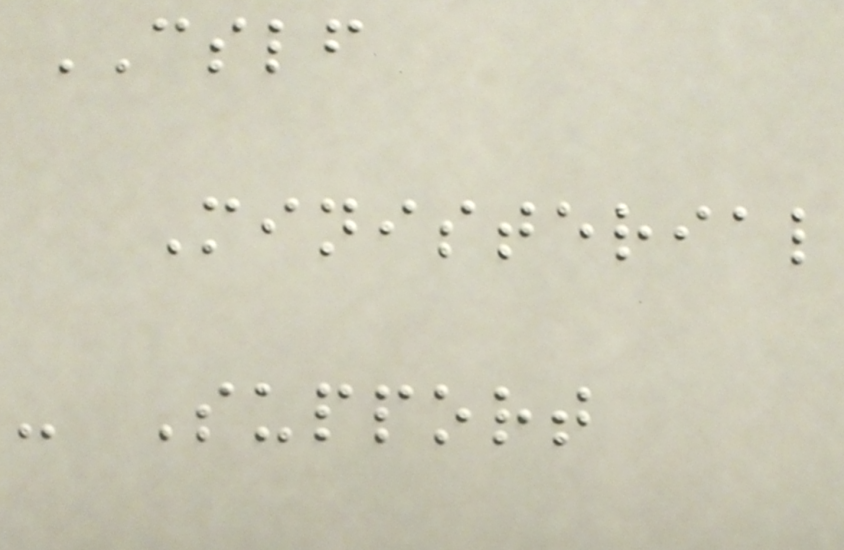CSLF
Ministerial
- Support
